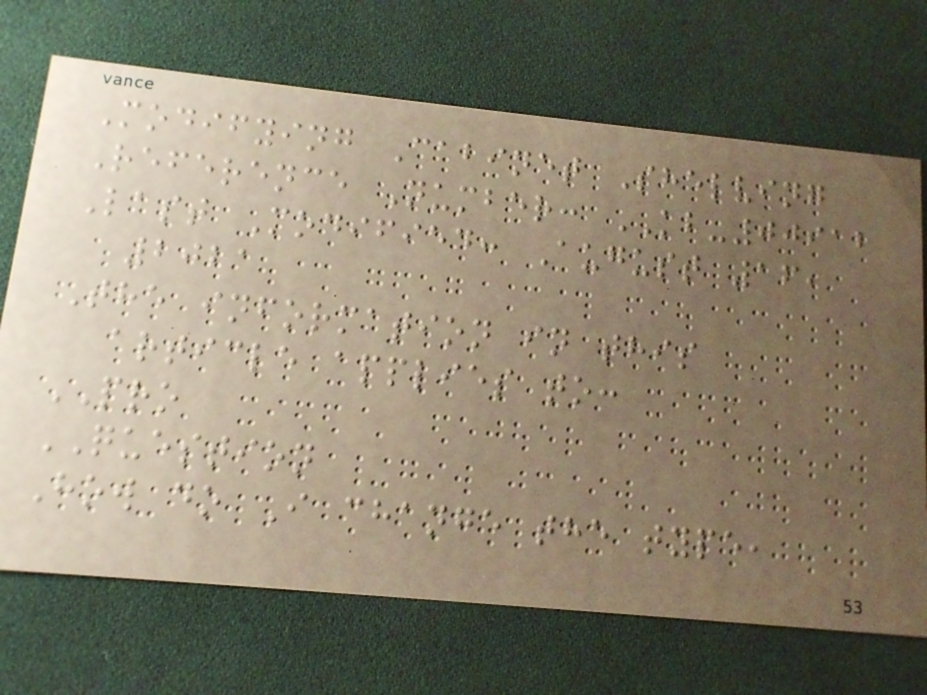Modifying Cabinet Shelving
Reference Number: KB-00912
Last Modified: August 16,
2021
The information in this
article applies to:
PRO
QUESTION
How do I change the type,
